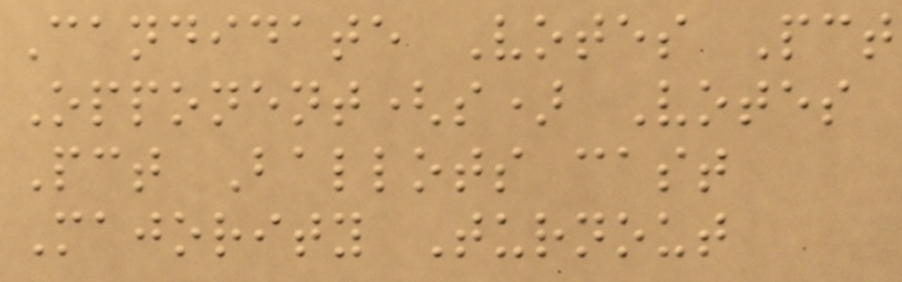Candidate Votes Pct
Opponent(s) Votes
Pct Ballots cast
Majority Turnout
